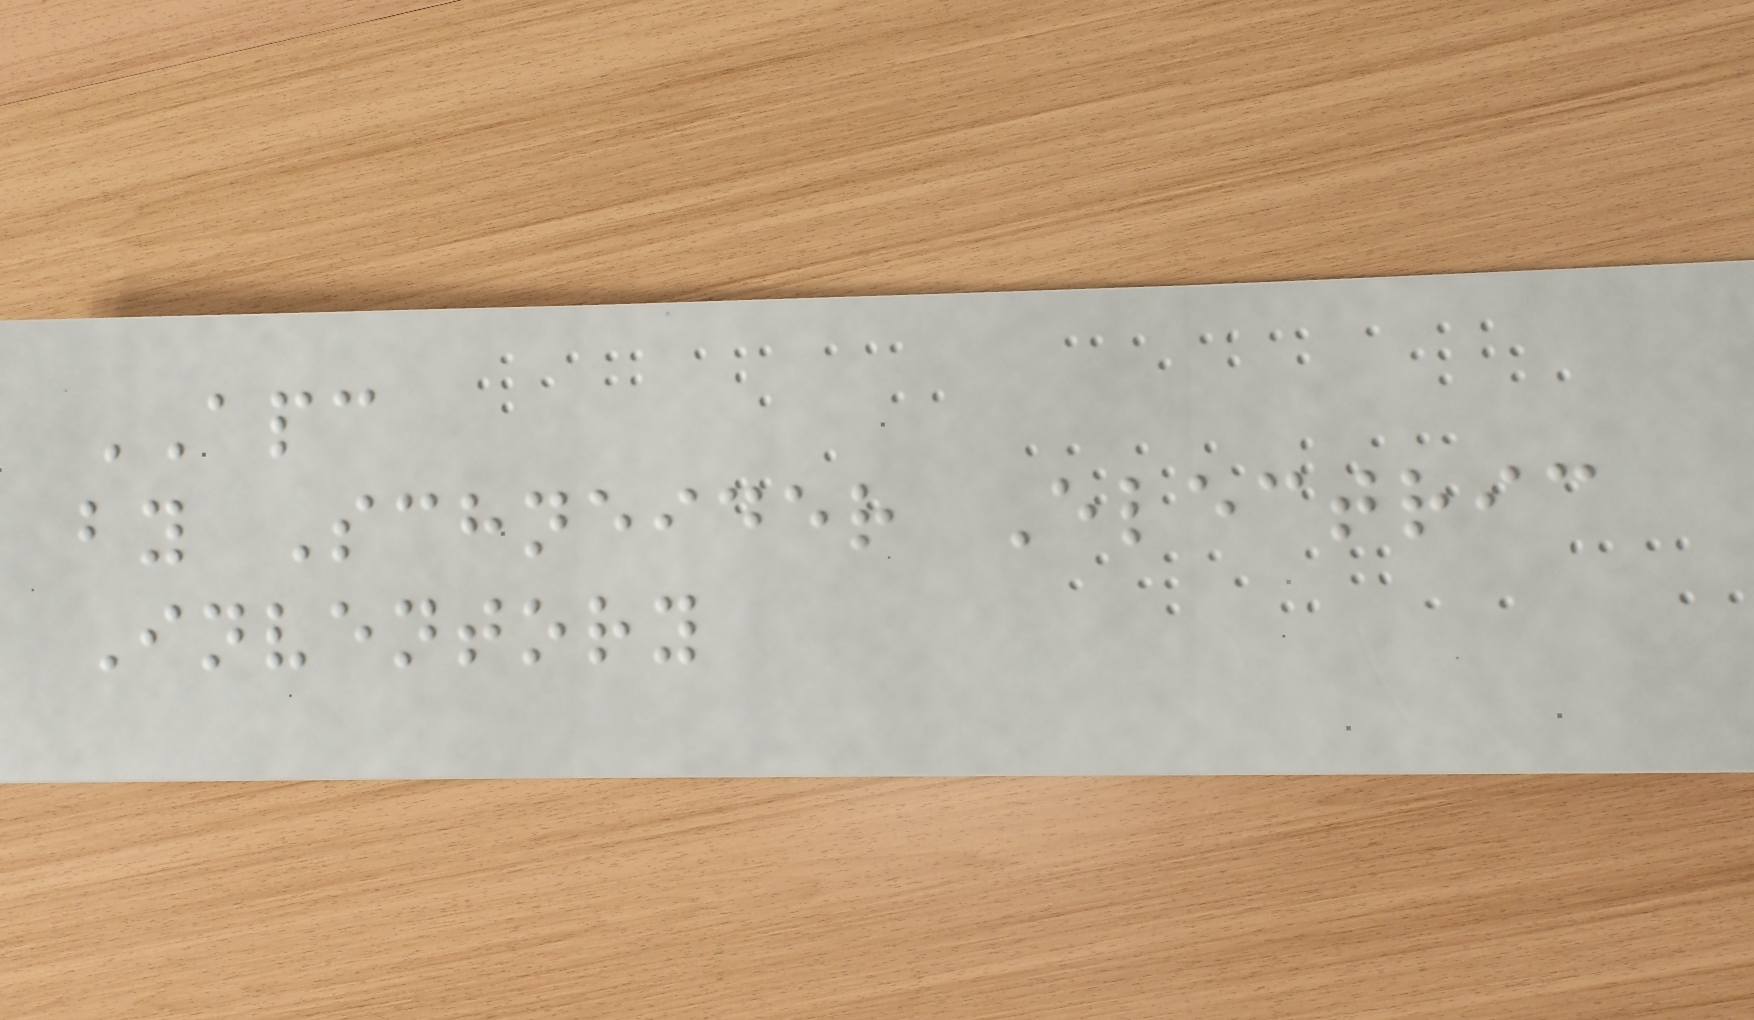APC
by Schneider Electric
Inventory
